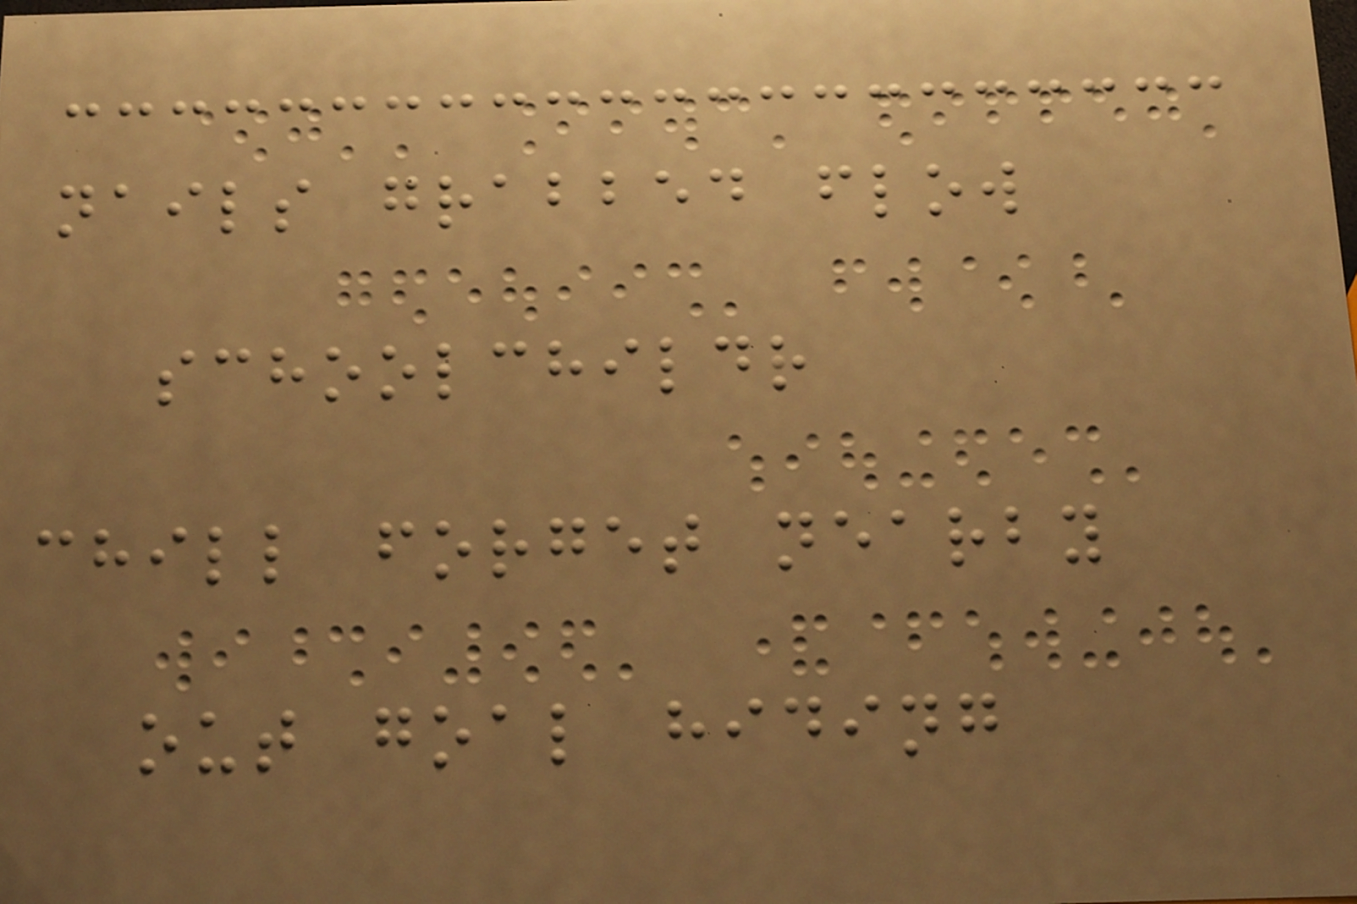nails grabbed flow
schoolchildr
chill forget nearby
out goal hiding
